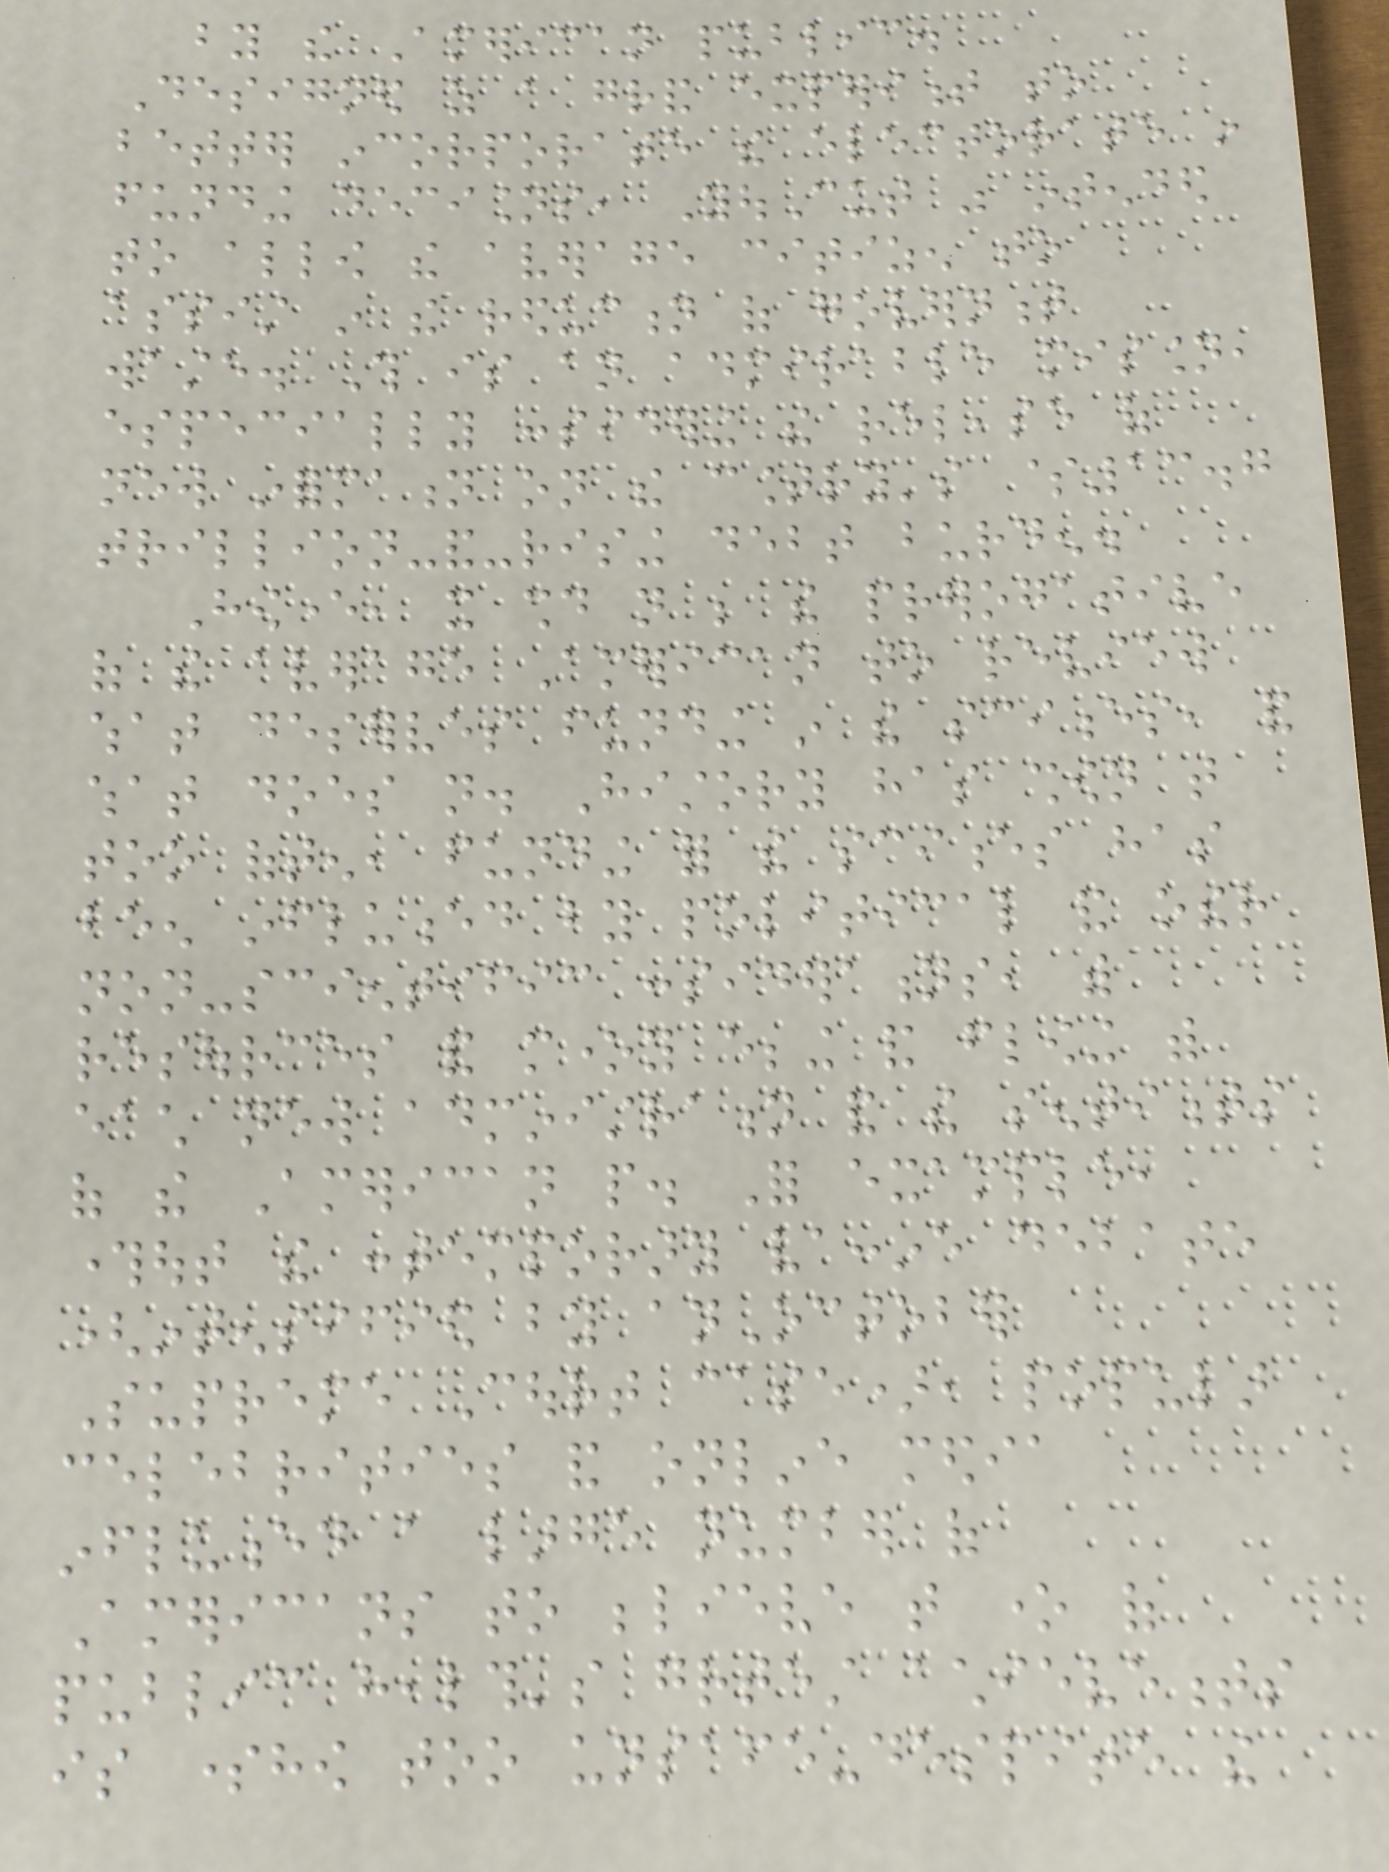by the American public.
Designed as a grand experiment to
better incorporate the electorate in
funding decisions, YouCut was intended
to allow the average citizen to
assist in the reduction of government
waste. This is an admirable mission,
especially considering the release of
new information on the country's $13.7
trillion-and-rising debt burden.
However, it should not be the prerogative
of the average American to review
what deserves funding in the sciences, and
what does not. History has shown that
too often, funding for the sciences has
been influenced by political and other
non-scientific considerations, with
resources and money ebbing and flowing with
each new administration and the sentiments
of the American people. For example,
throughout the contemporary vaccine debate
(intensified by anOctober
Supreme Court case), popular
celebrities and online media
influenced a large number of
Americans to believe that one of
public health's greatest achievements
is somehow too unsafe-despite the
